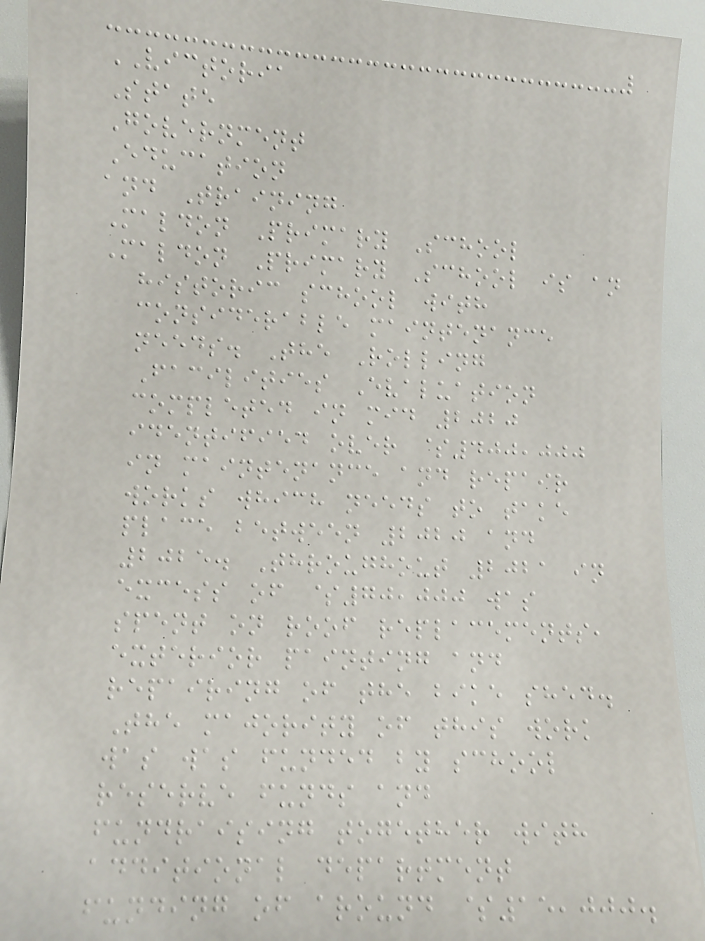VICTORIA
State
Government
Education
and Training
Maldon Primary School
Maldon Primary School is an
historic school with
considerable maintenance
needs. The Rolling
Facilities Evaluation
completed in mid 2020
identified over $400,000
in maintenance and repair
works which needs to take
place between 2020 and
2025. Throughout 2021 in
excess of $70,000 was
spent on roof replacements,
exterior painting and
repairing of the bike shed.
The majority of this work
was was funded by school
reserve funds and
fundraising together with
additional department
funding of around $15,000.
